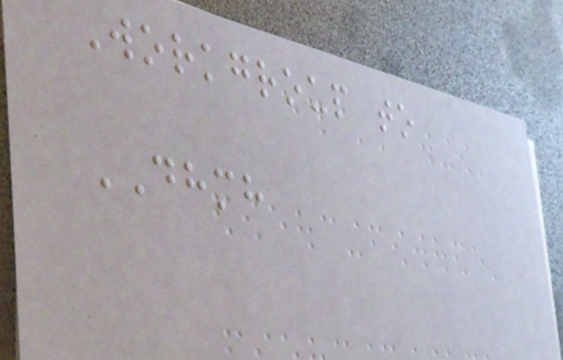Workgroup to
DHMH
